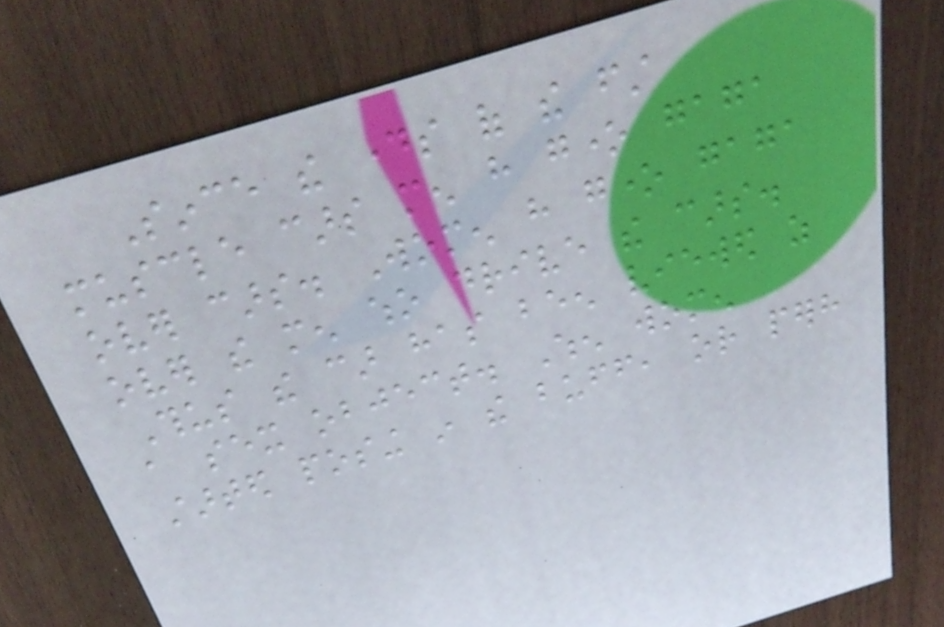Since the days of the first
muscle cars men have gone gaga
over cars. Women have gone gaga
over the men who drive the cars.
Thus the car has been viewed as
a sex object. When women
started posing in the buff, or perhaps
